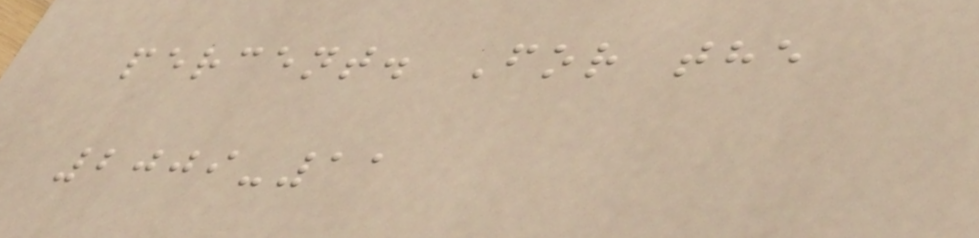percent. For the
2009-11
